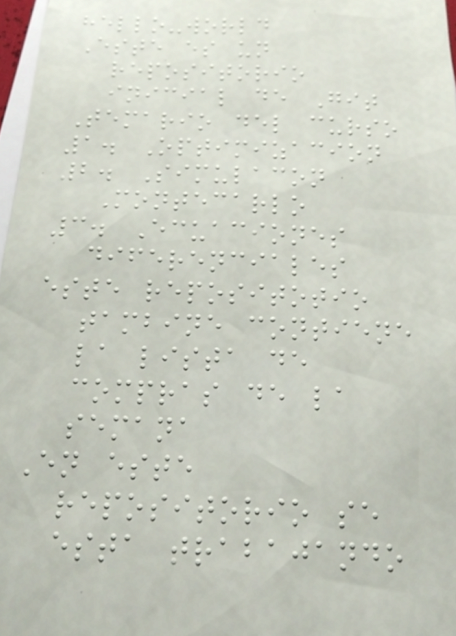hello-world
Este es un
repositorio
inicial de Git
Temario del curso
1. Optimizacion
2. Simulacon
Montecarlo
3. Ecuaciones
diferenciales
este repositotio
tambine contiene
la lista de
compras de la
semana
En este
repositorio se
esta trabajando
